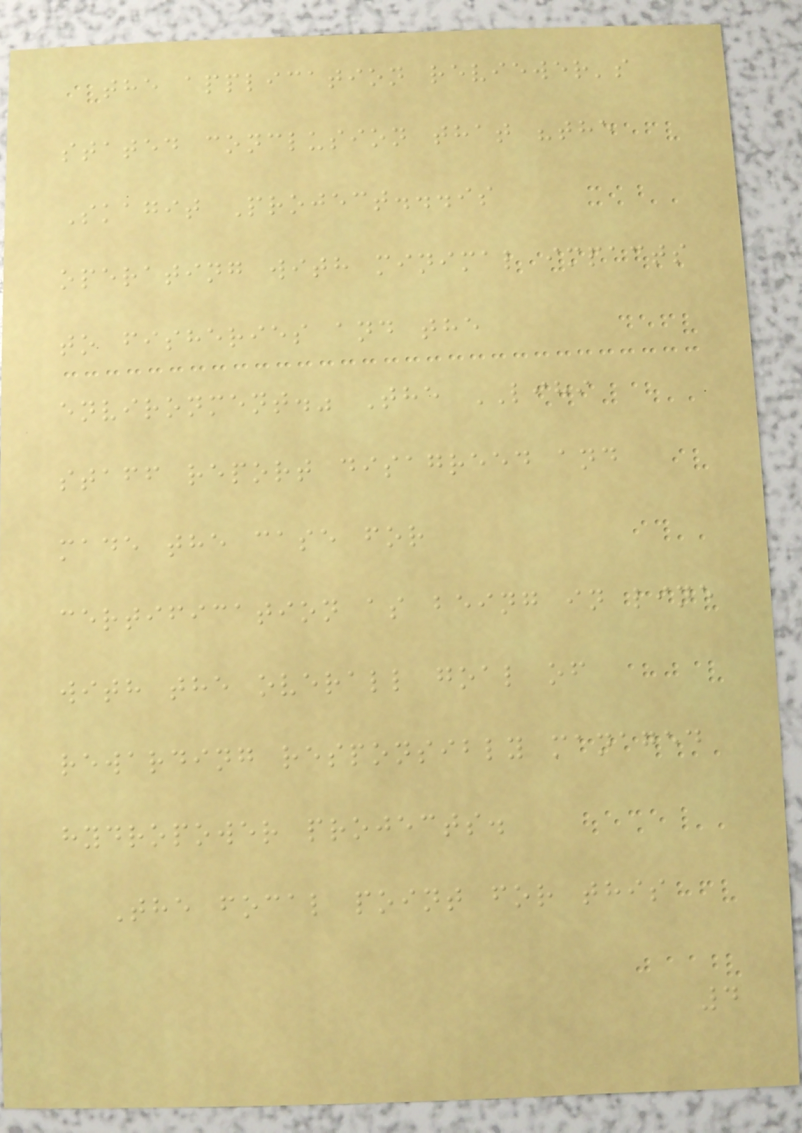the application reviewer's
stated conclusion that "the
Skagit Project...is
operating with minimal impacts
to fisheries and the
environment." The LIHI
staff report disagreed and
made the case for
certification as being in line
with the overall goal of
rewarding responsibly managed
hydropower projects.
The focal point for this
4
